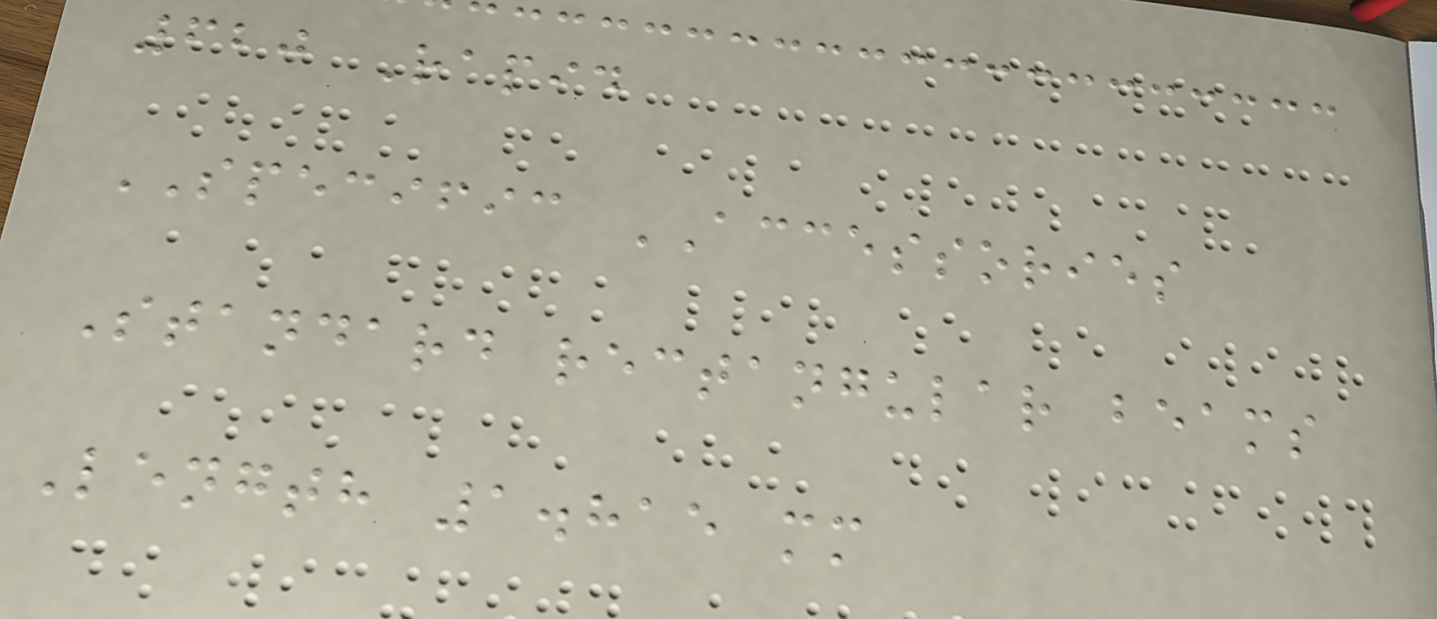620 Rapid
SPECIFIC ACCESSORIES
Standard rectangular beams
Length 1.815 mm
